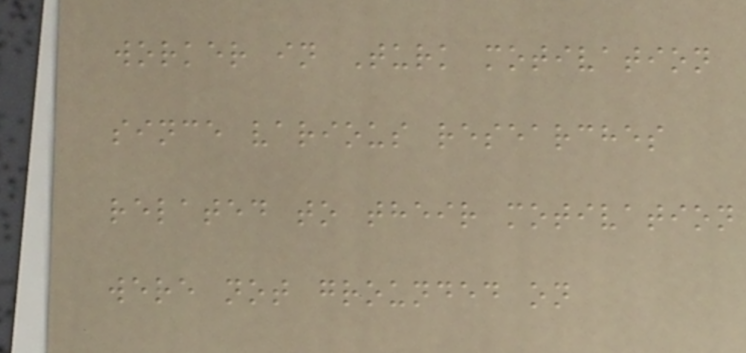worker in Turk motivation
since various researches
related to their motivation
were not grounded on
